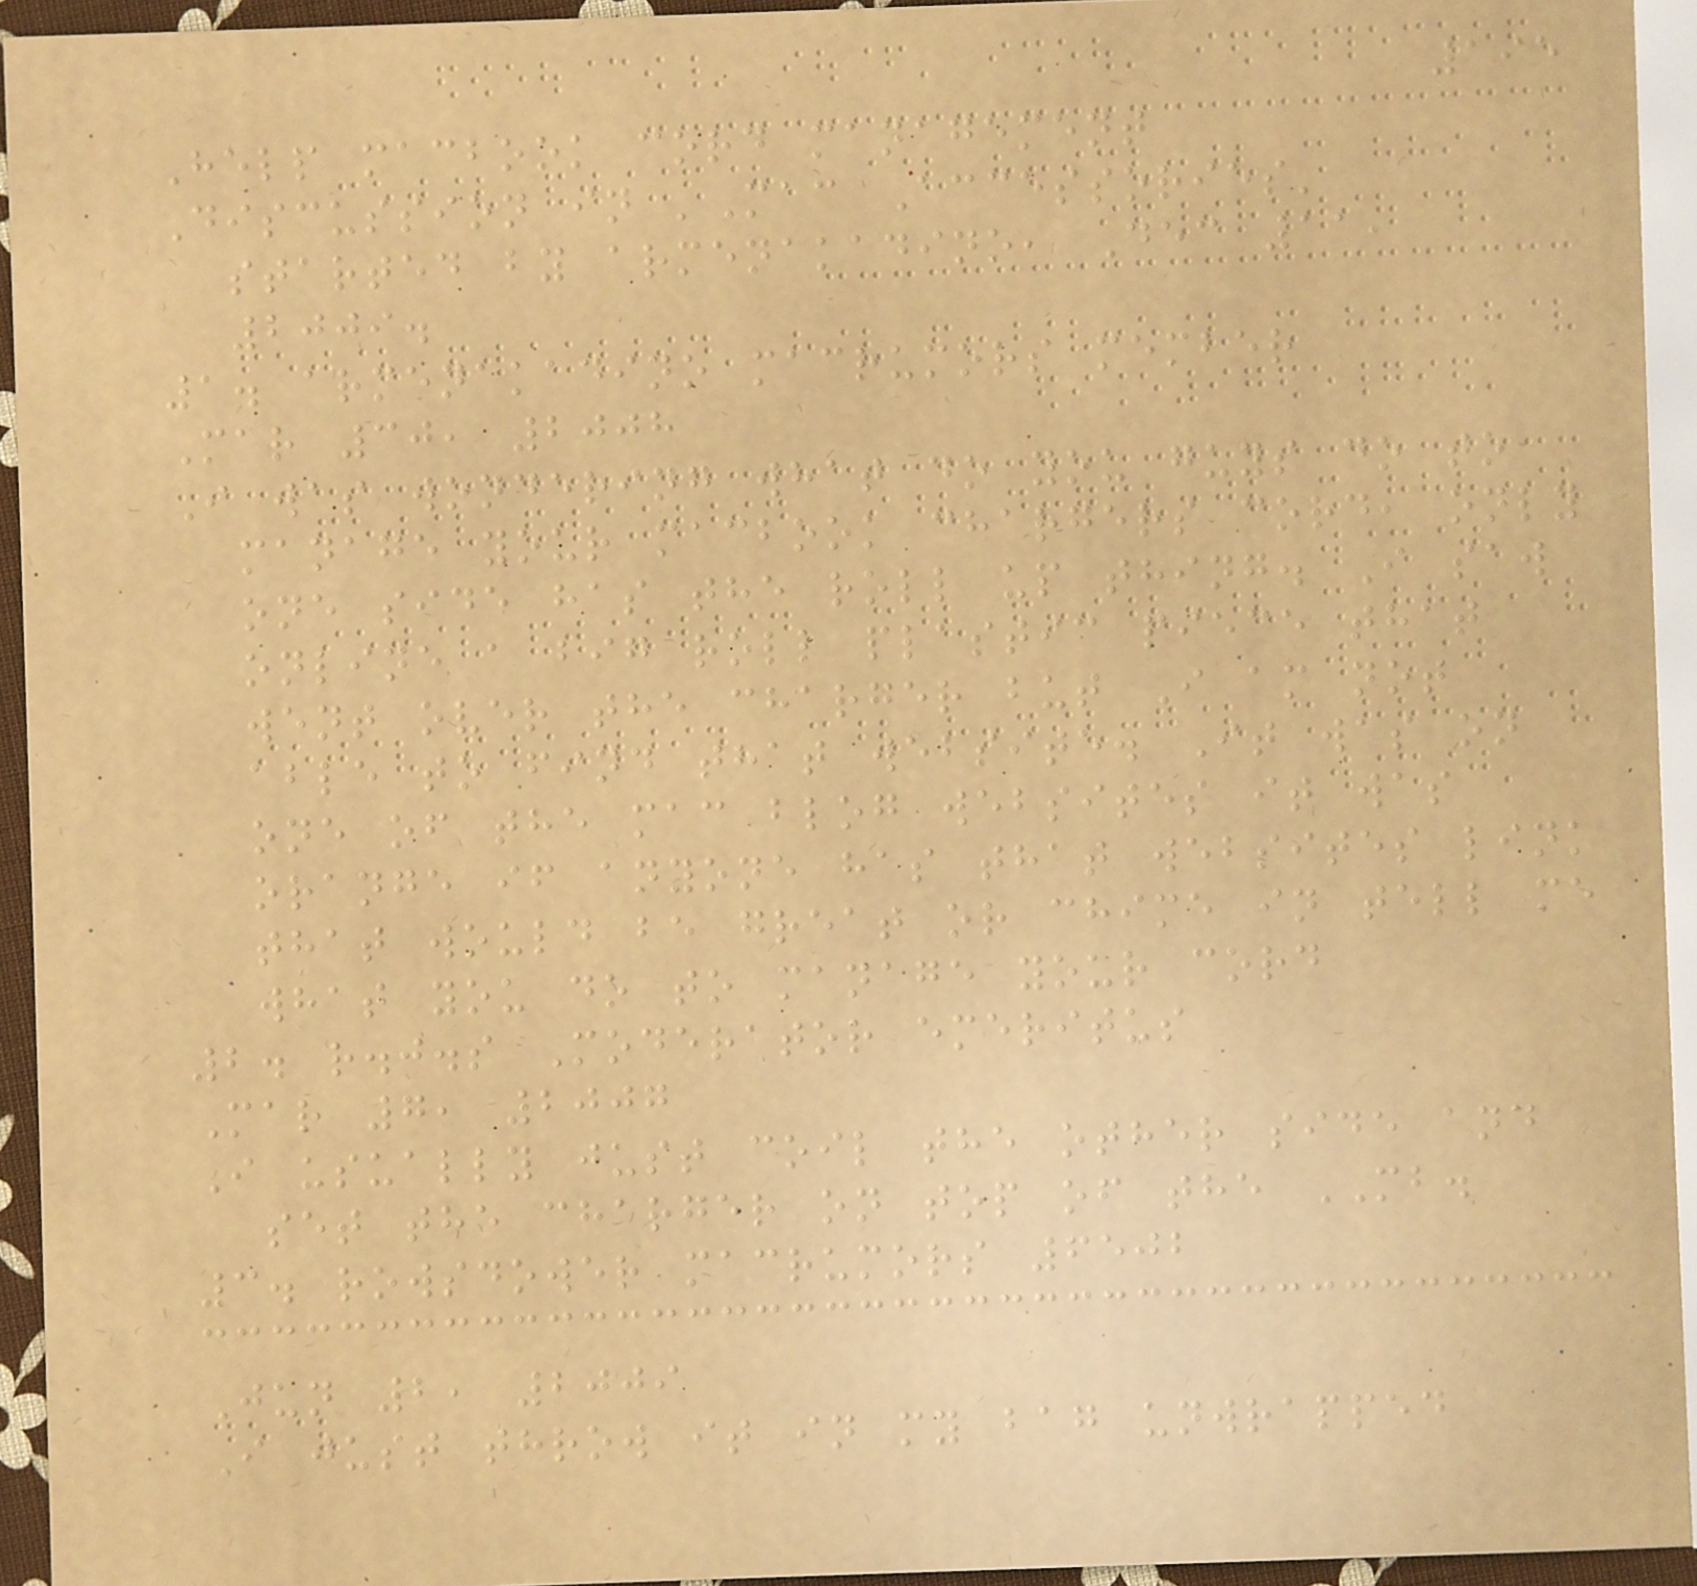195
Help macbook cord management
Discussion in 'Mac Accessories'
started by armenakadino, Dec 11,
2009.
1. armenakadino macrumors member
Mar 30, 2008
I was wondering what do you guys do to
manage your macbook chargers cord, only
one side has the roll up thing. I saw
online a big roll plastic piece that
went over the charger but I am not
able to find that website. It was on
one of the mac blog websites it was
orange if anyone has that websites link
that would be great or chime in tell me
what you do to manage your cord
2. r.j.s Moderator emeritus
Mar 7, 2007
I usually just coil the other side and
set the charger on top of the MB.
3. rowsdower macrumors 6502
Jun 2, 2009
I just throw it in my bag unwrapped
